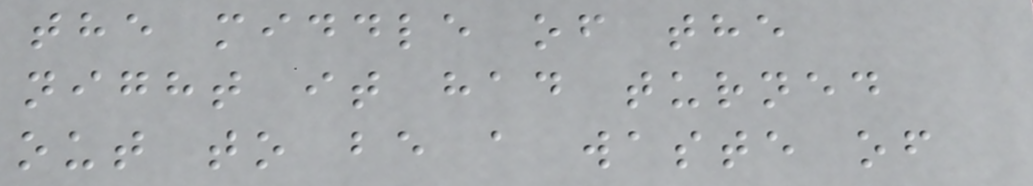the middle of the
night it had turned
out to be a waste of
